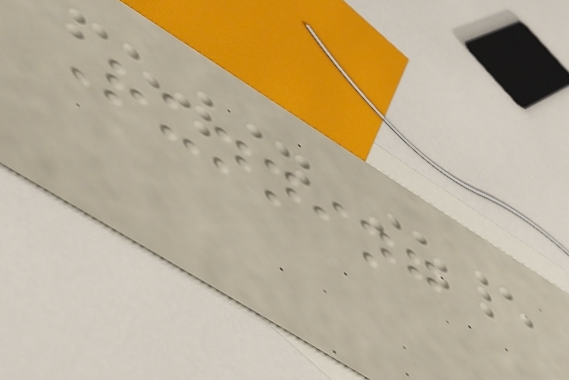Running
